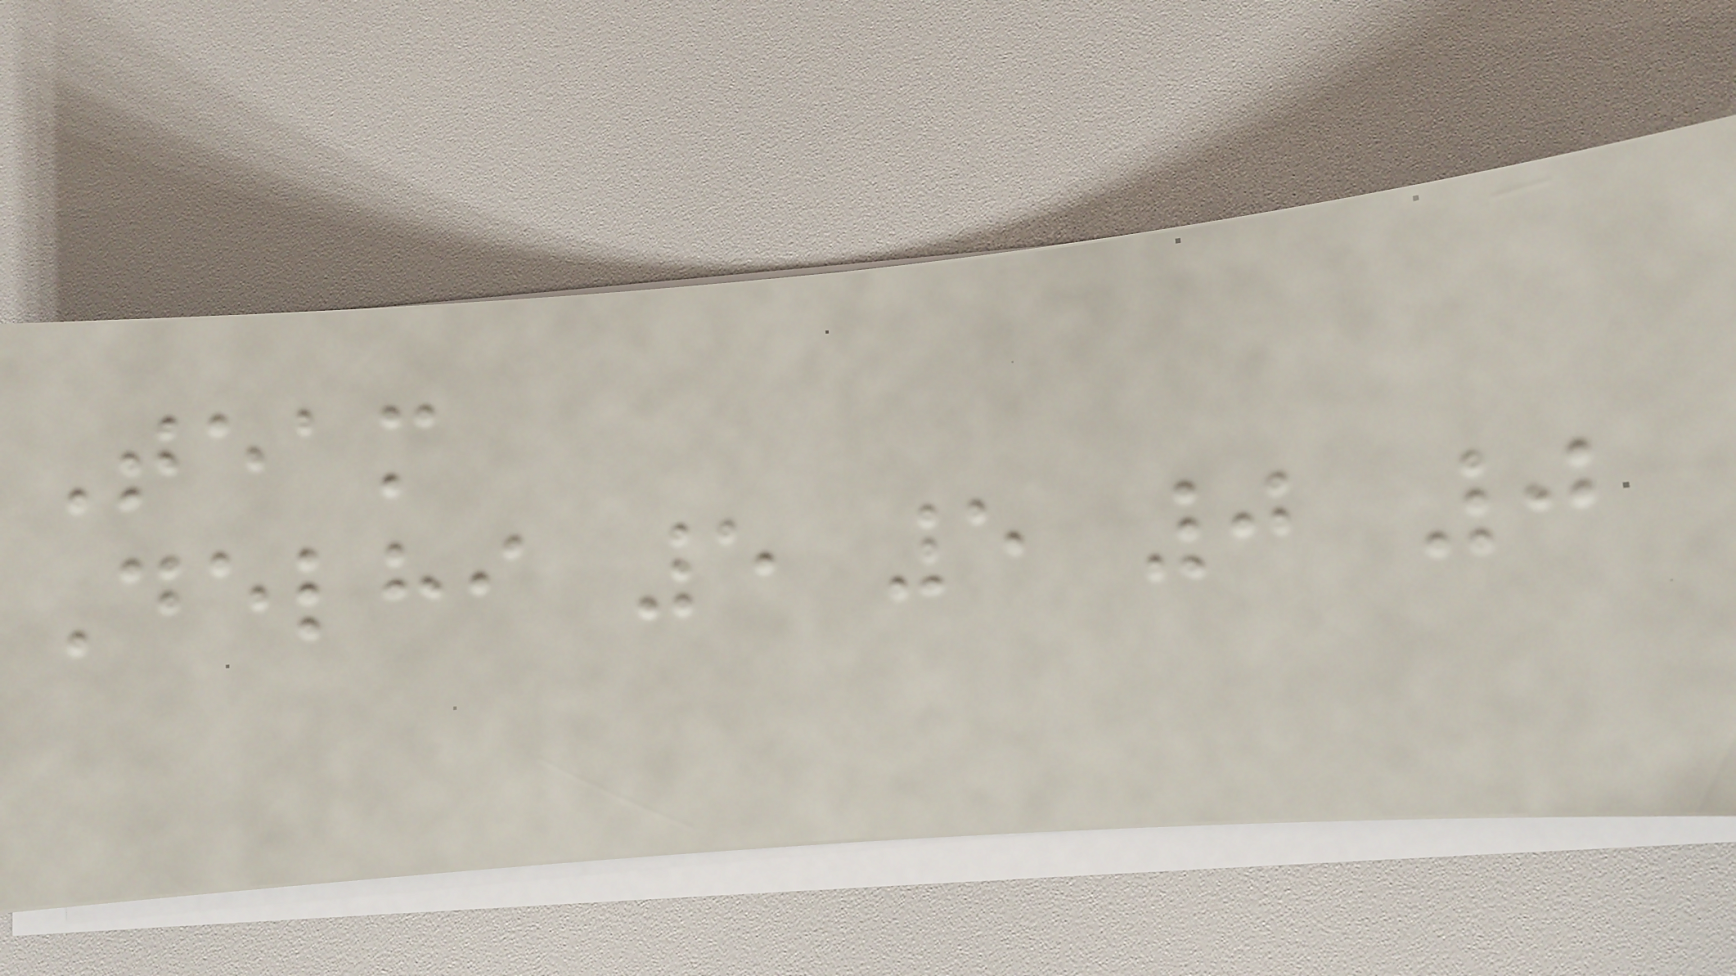Team
Delhi 5 5 0 0
